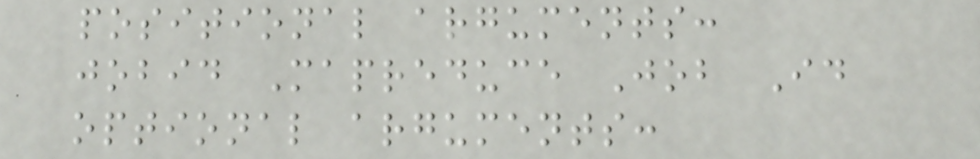positional arguments:
jobid Mapreduce Job Id
optional arguments:
